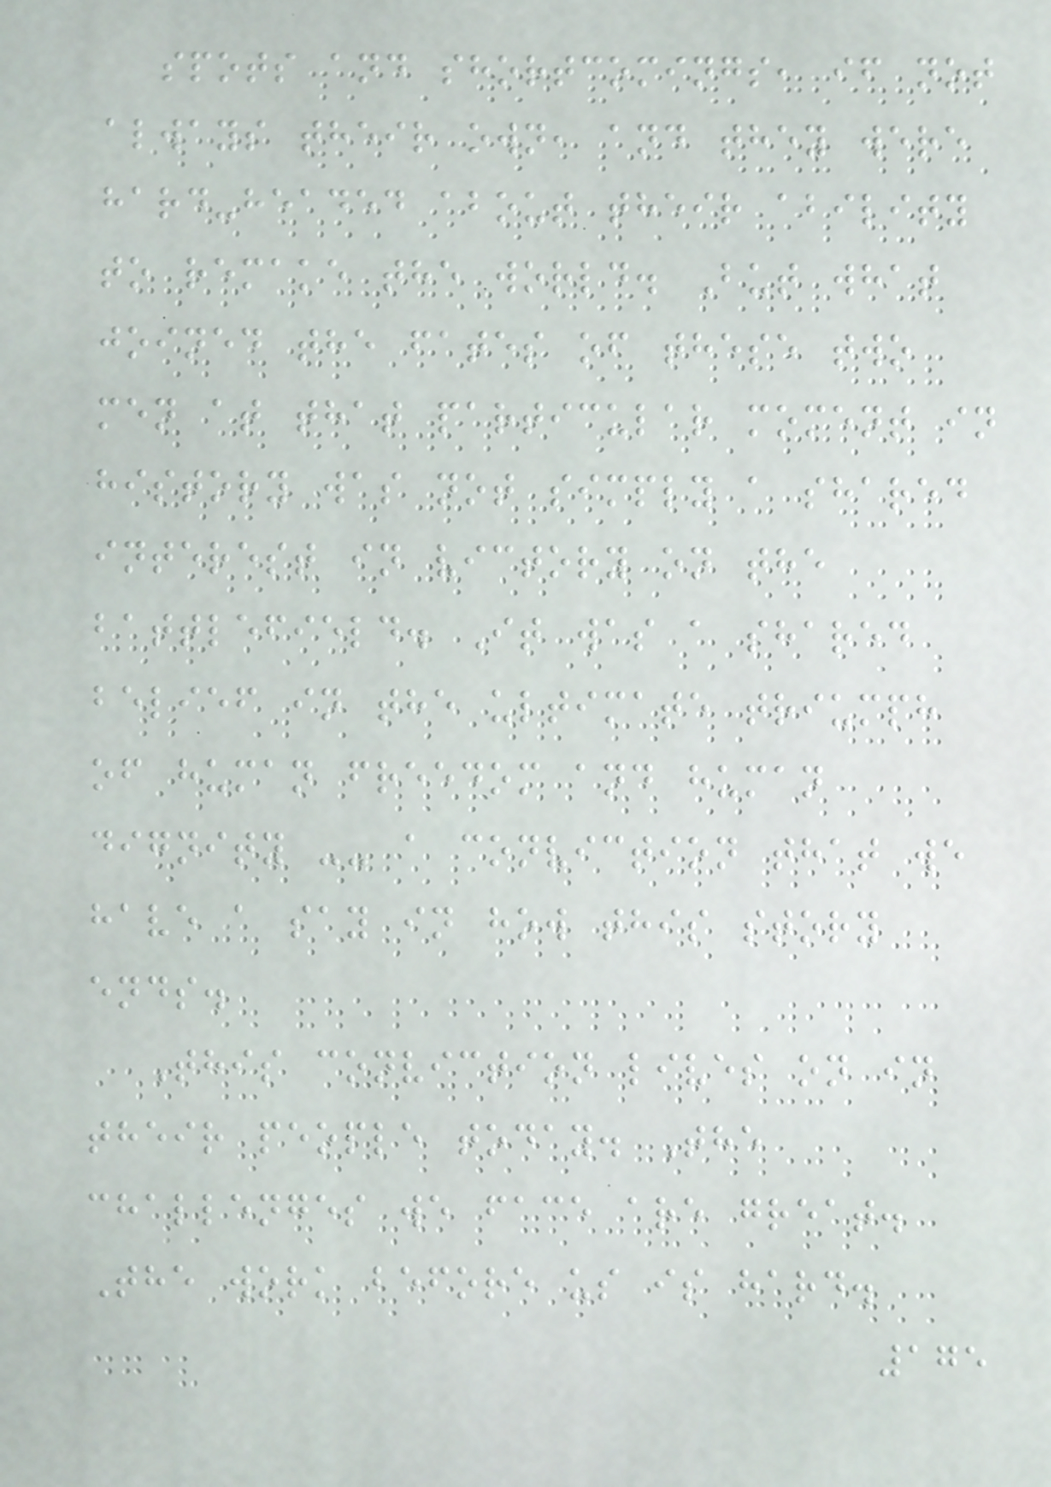spots and shortcomings, if not
always their own, and they were
hard-headed about their ability
to remake the world. But what
joined the fates of these two
men at that particular moment in
history was not simply a shared
interest in victory on the
battlefield. It was a shared
belief in the ultimate triumph
of human freedom and human
dignity -- a conviction that we
have a say in how this story
ends.
This conviction lives on in
their people today. The
challenges we face are great.
The work before us is hard.
175
